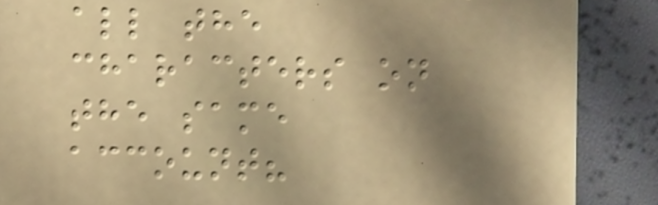all the
characters on
the same
account?
